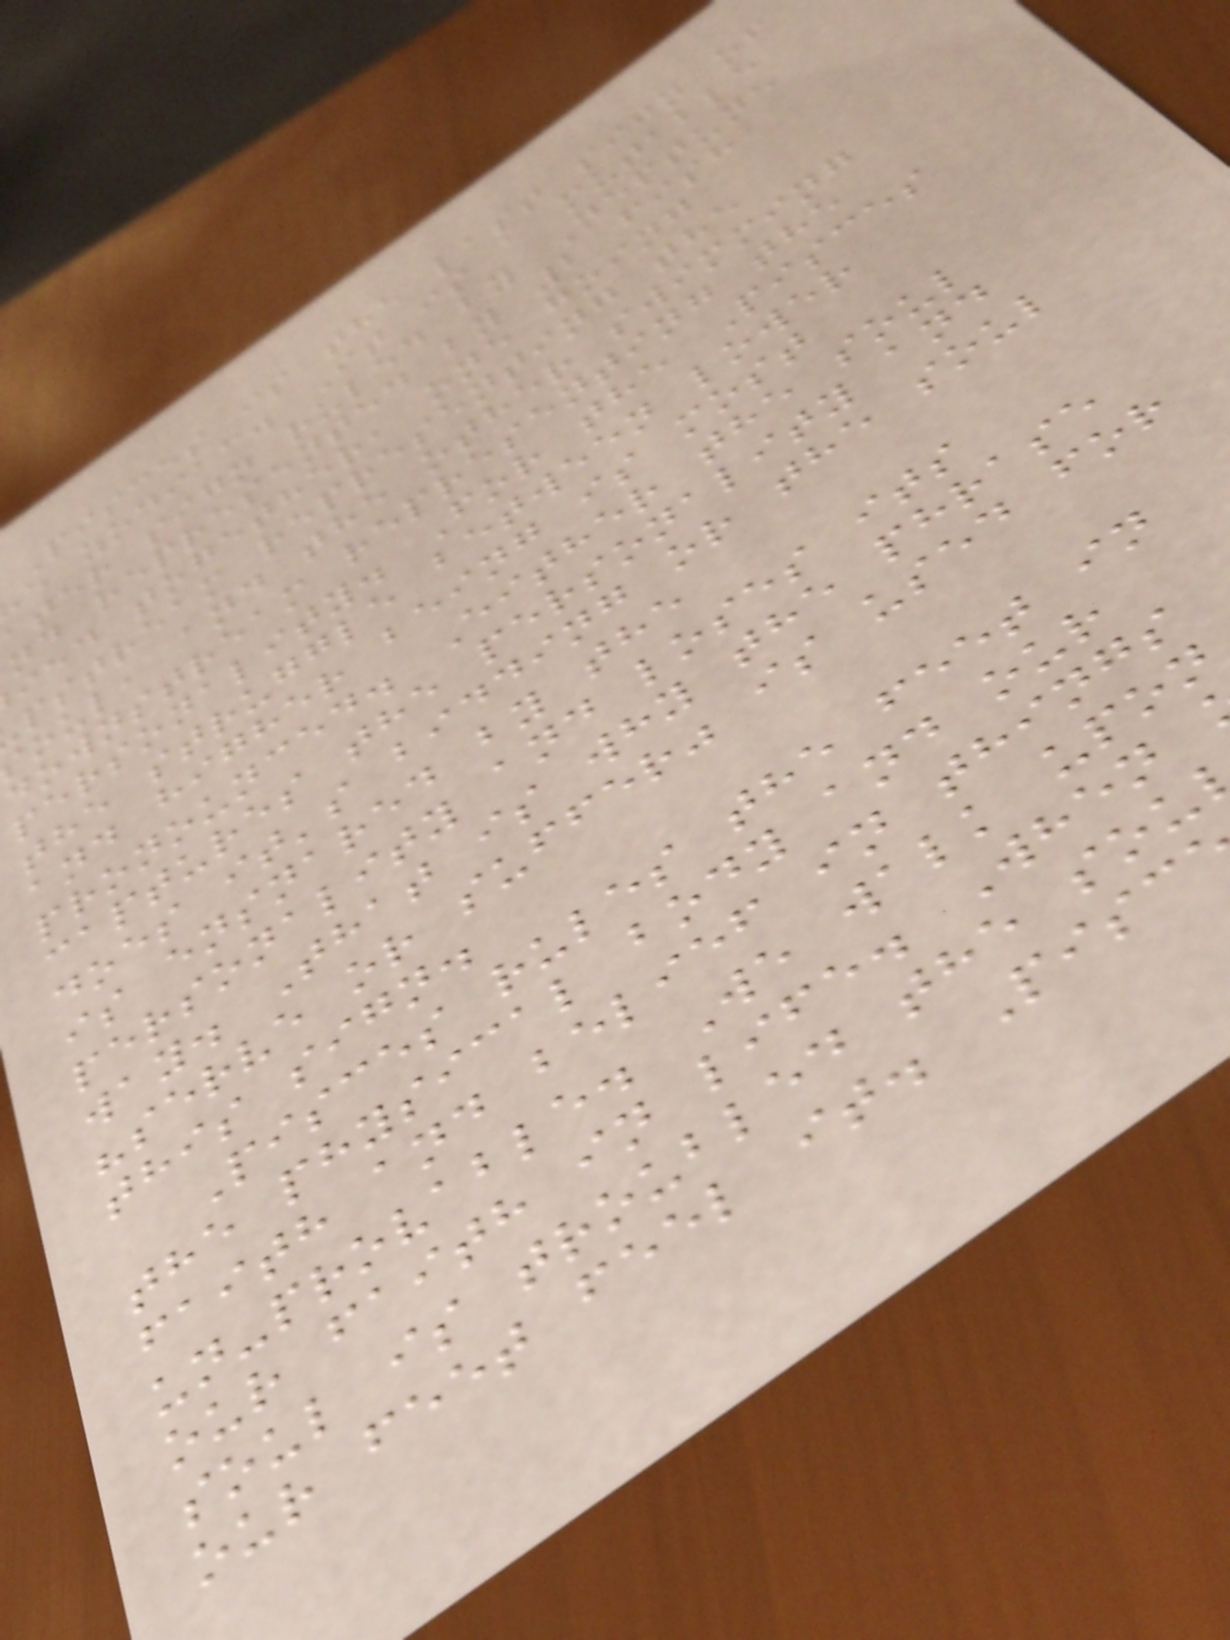Pisces is the last sign of
e zodiac. It is a mutable
ater sign ruled by Neptune
nd represented by 2 fish
ied together, one going
pstream representing the
oul, and the other swimming
downstream representing the
personality. For the Pisces
the struggle between lower
and higher being is most
pronounced. Either the soul
captures the personality and
does it's bidding or the soul
is ensnared by the
personality and loses its
way. That is why the phrase
"serve or suffer" is used for
this sign.
Pisces rules the feet in
the physical body and our
faith and belief in things
un-provable. We walk upon
our faith in life. When
soul is troubled the sou
our feet feel it. Pisc
